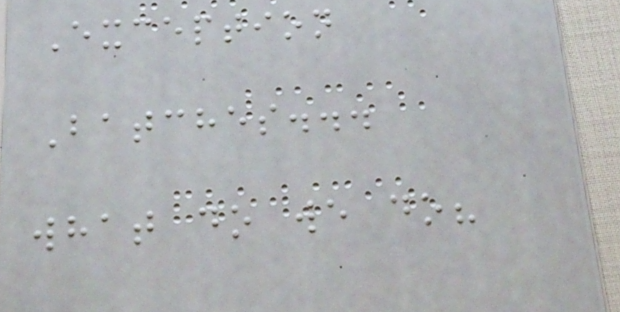Exception
Batches...
what do we do?
